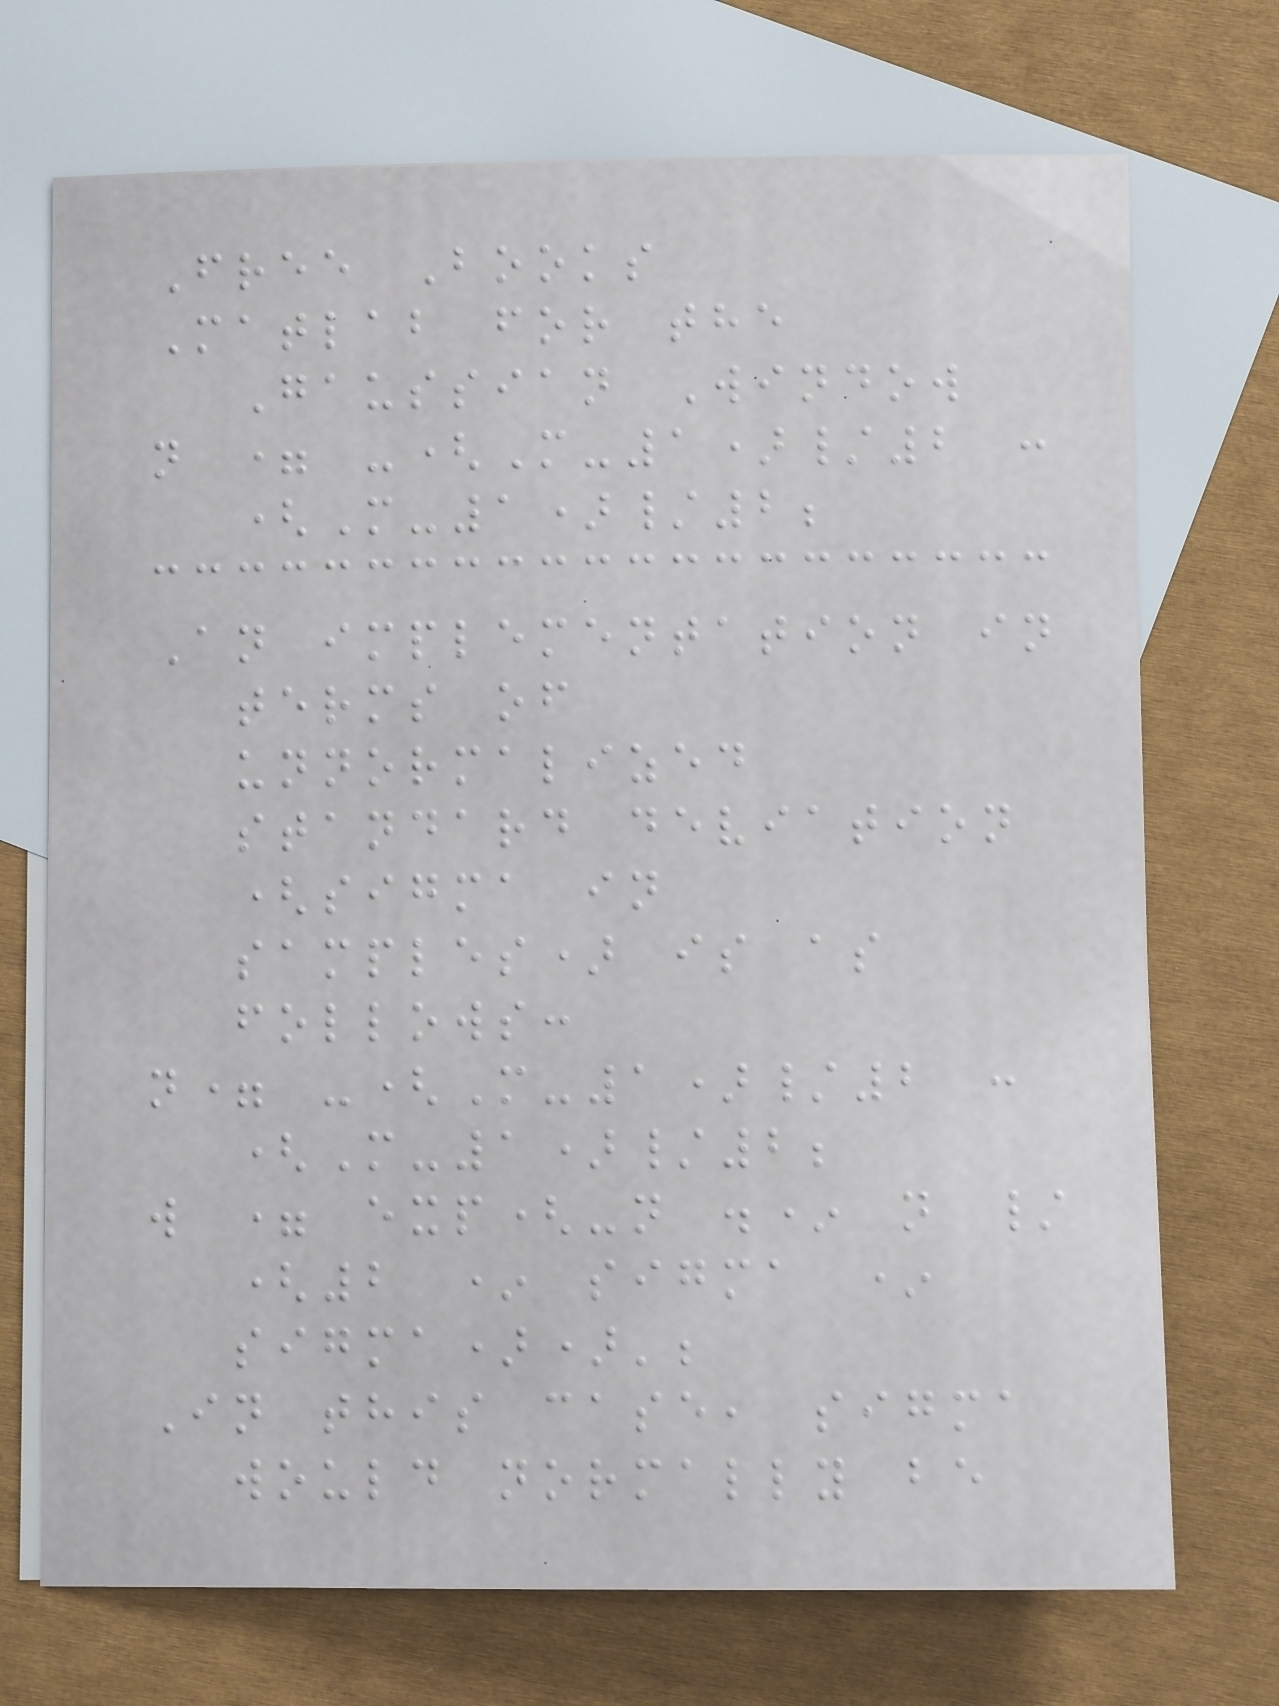Free Books
Matlab for the
Gaussian Window
n = -(M-1)/2 :
(M-1)/2;
An implementation in
terms of
unnormalized
standard deviation
(sigma in
samples) is as
follows:
n= -(M-1)/2 :
(M-1)/2;
w = exp(-n .* n /
(2 * sigma *
sigma))';
In this case, sigma
would normally be
